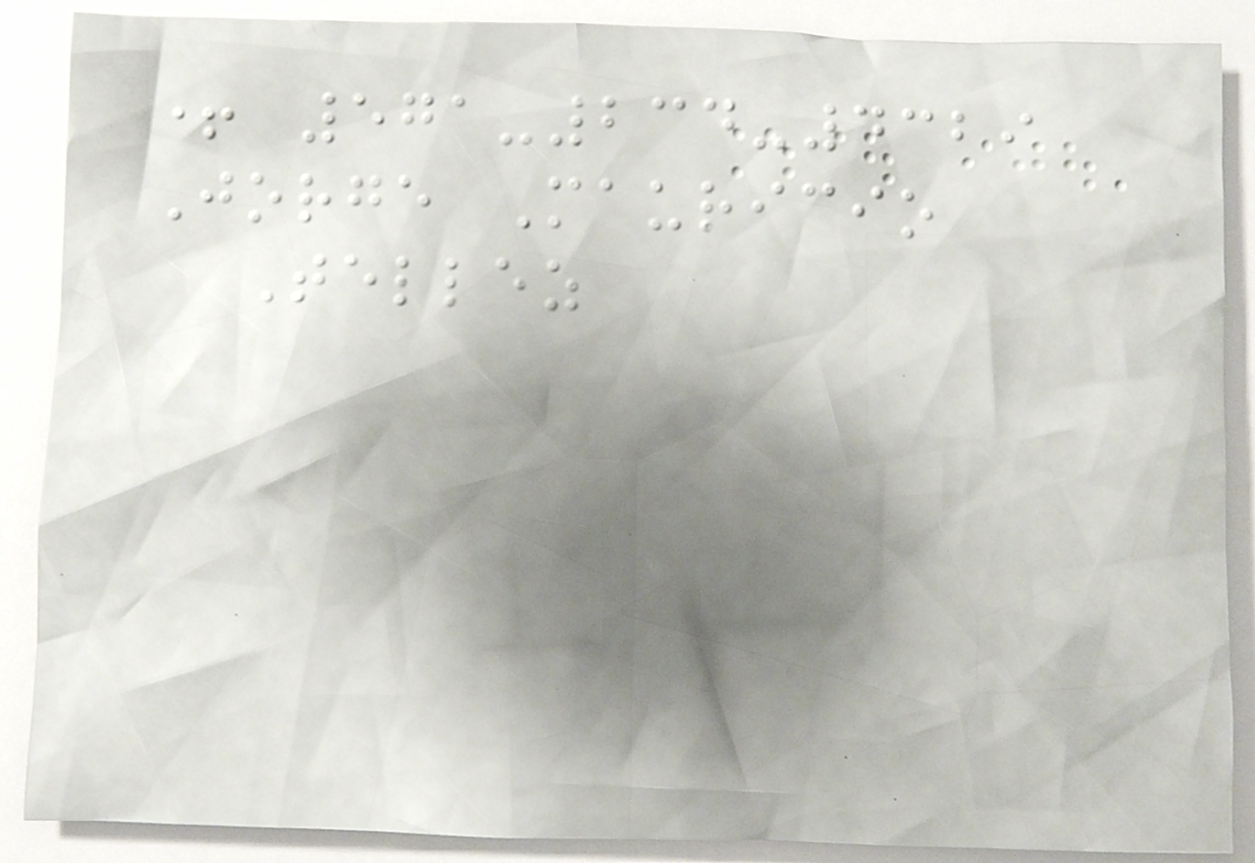+ 571-234-4329
Jorge Mauricio
Tellez
